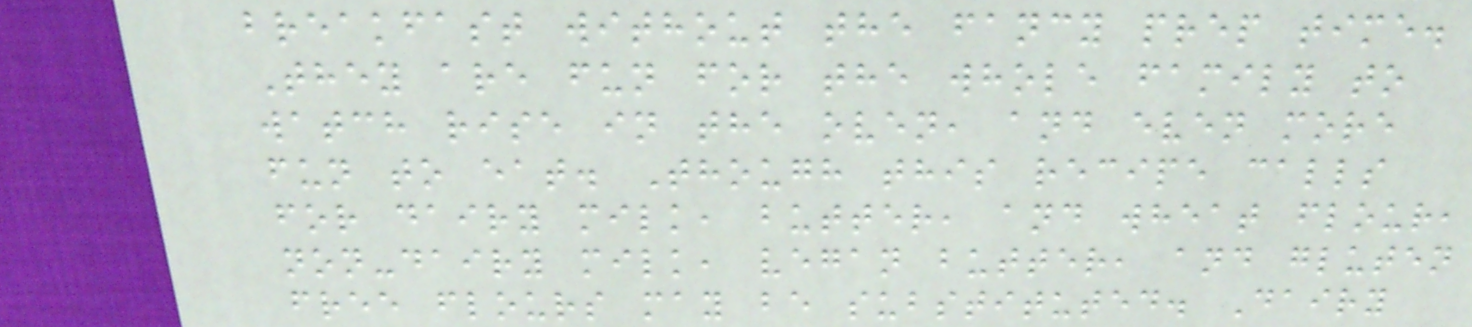breakfast without the fancy prep time.
They are fun for the whole family to
watch rise in the oven, and even more
fun to eat. Though this recipe calls
for dairy milk, butter, and wheat flour,
non-dairy milk, vegan butter, and gluten
free flours may be substituted. Dairy
